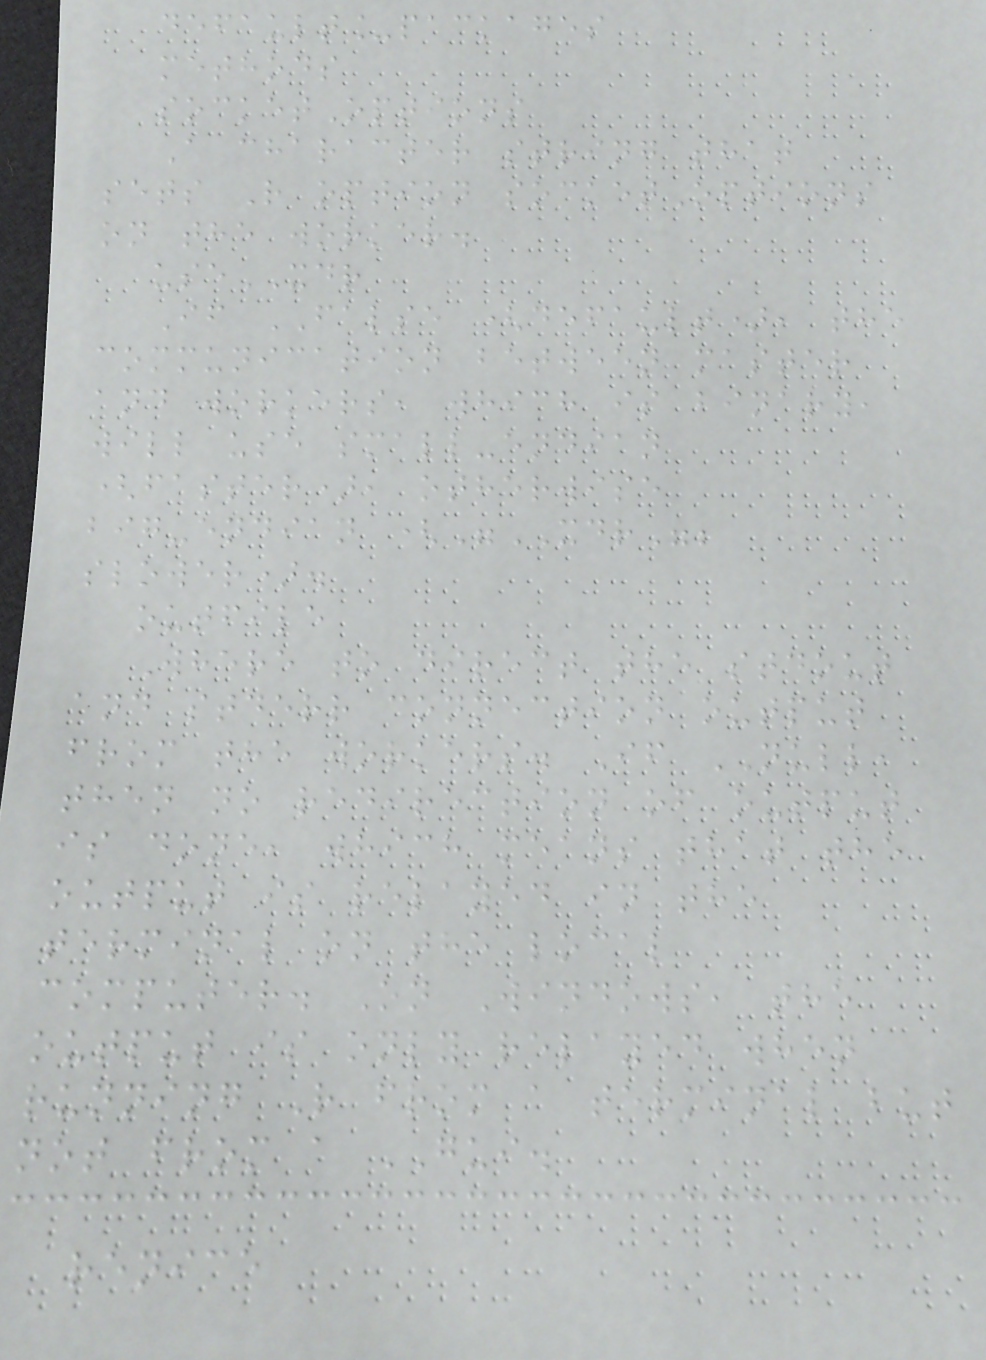default_packages
methods
socketOptions
A character string that
sets R option socketOptions
on the worker.
useXDR
If FALSE (default), the
communication between master
and workers, which is binary,
will use small-endian
(faster), otherwise
big-endian ("XDR";
slower).
outfile
Where to direct the stdout
and stderr connection output
from the workers. If NULL,
then no redirection of output
is done, which means that the
output is relayed in the
terminal on the local
computer. On Windows, the
output is only relayed when
running R from a terminal but
not from a GUI.
renice
